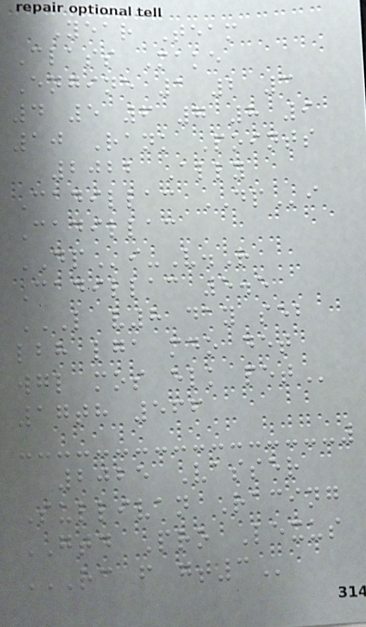Year Team
Class Make
Engine 1 2 3
4 5 6 7 8 9
10 Rank Points
2022 Ally
Cadillac DPi
Cadillac
DPi-V.R
Cadillac 5.5
L V8 DAY SEB
LBH LGA MDO DET
WGL MOS ELK PET
17th 566
2025 Vasser
Sullivan Racing
GTD Pro Lexus
RC F GT3
